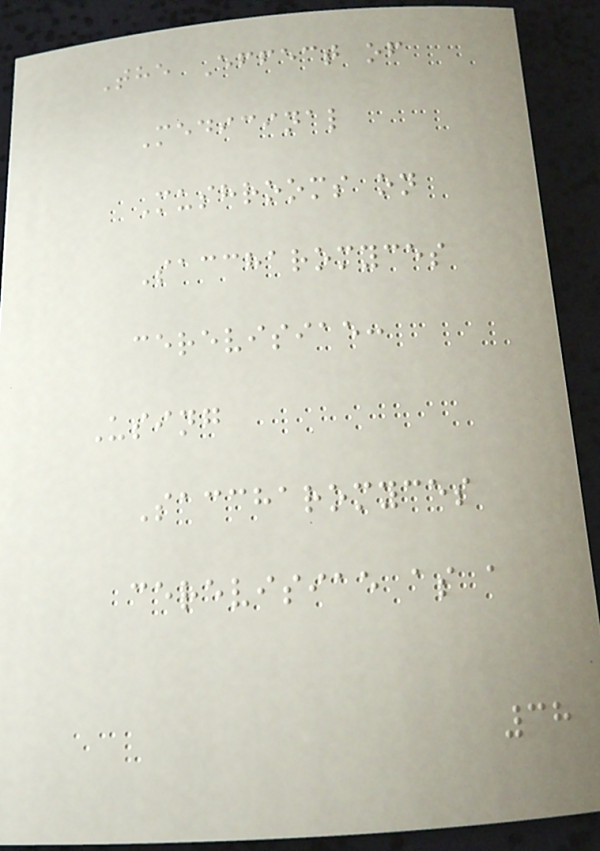The Effect of
Medicinal
Mushrooms on
Saccharomyces
cerevisiae:
Using
Saccharomyces
cerevisiae as a
38
